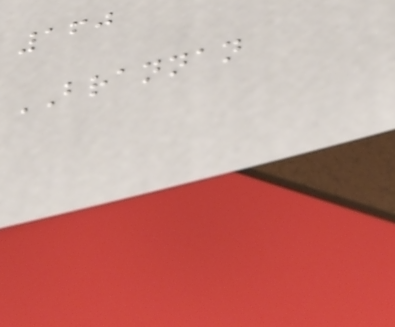160
BRANNAN
